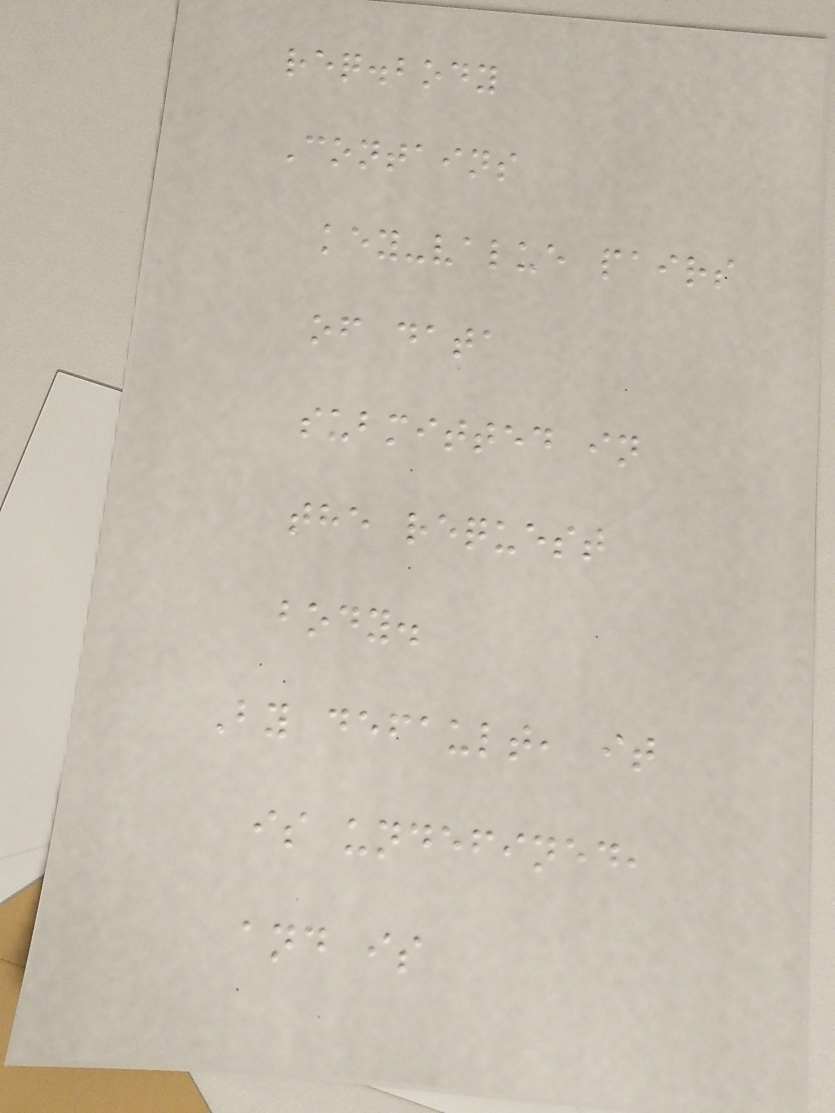req.body
Contains
key-value pairs
of data
submitted in
the request
body.
By default, it
is undefined,
and is
